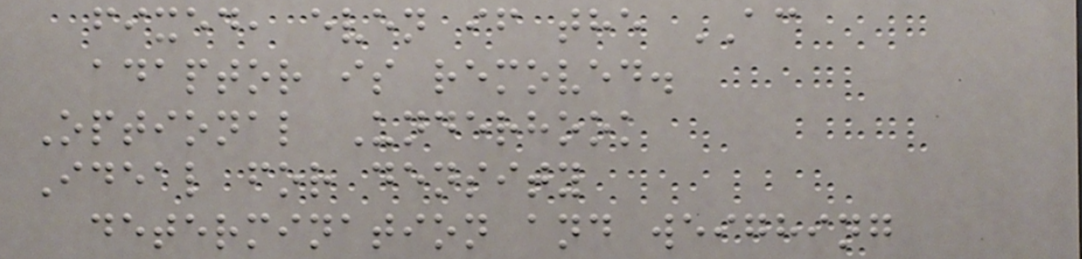fixed, even if the AC
adaptor is removed.
Optional Underhook
Ideal for density
determination and weighing
